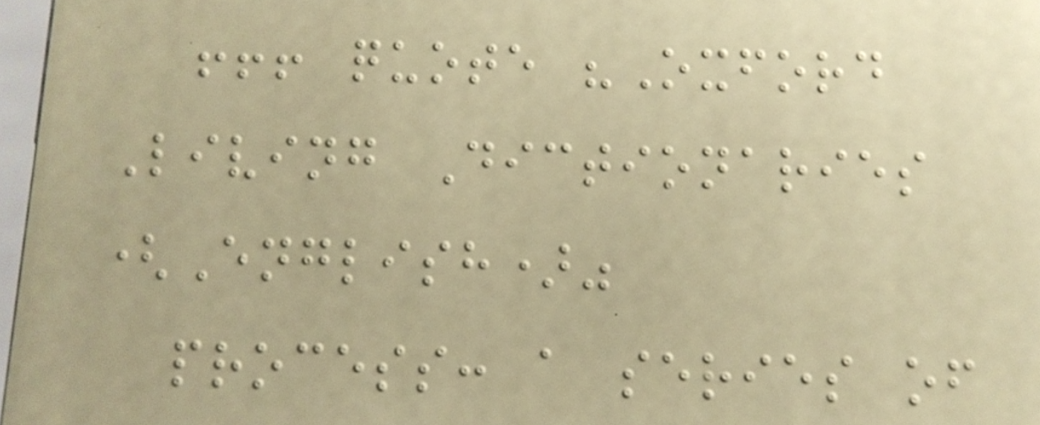!!! quote "Oxford
Living Dictionaries
(English)"
process: a series of
